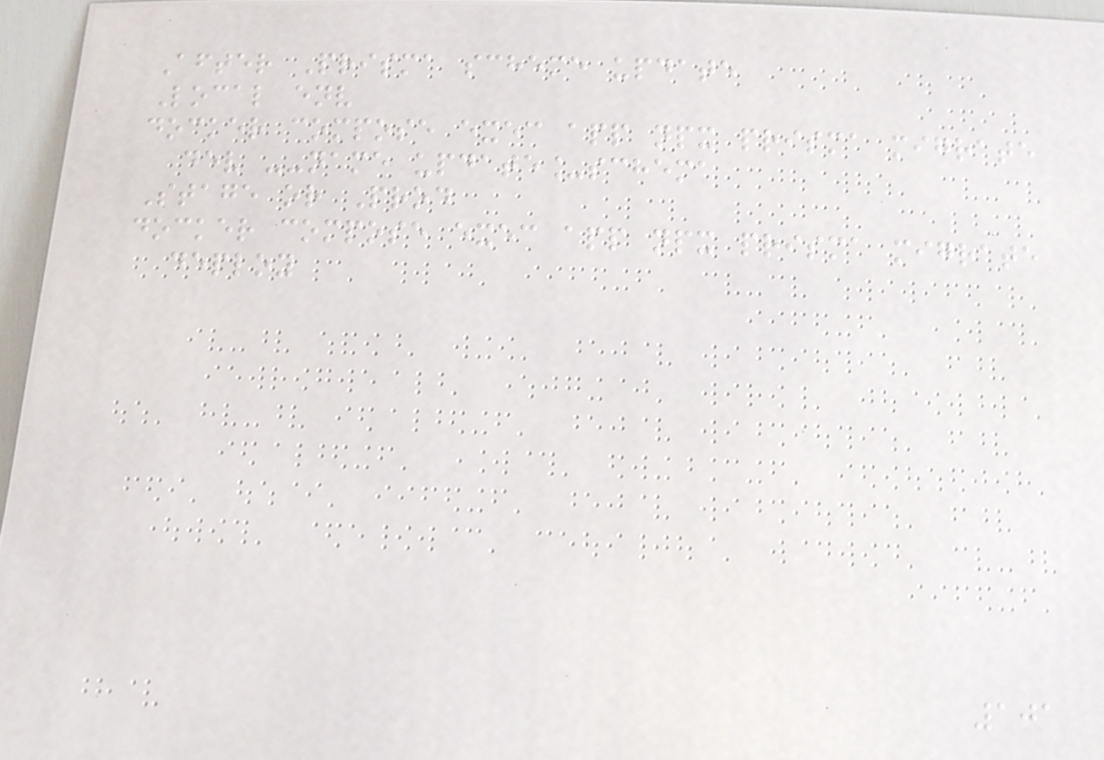After Prisma scheme update
Local env
docker compose exec app npx prisma migrate
dev --name update_schema
Stage or Prod
docker compose exec app npx prisma migrate
deploy
101
